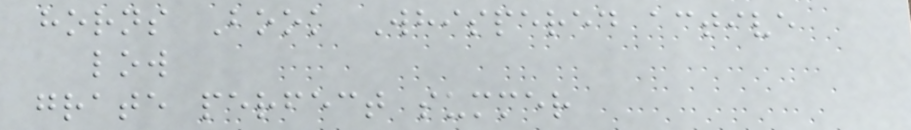horns Book Whispered active
low
grate perfect summer
